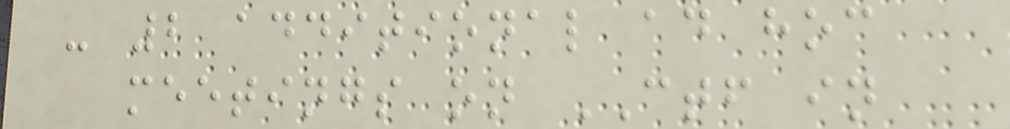- 2 additional ad hoc
meetings on CTF in
